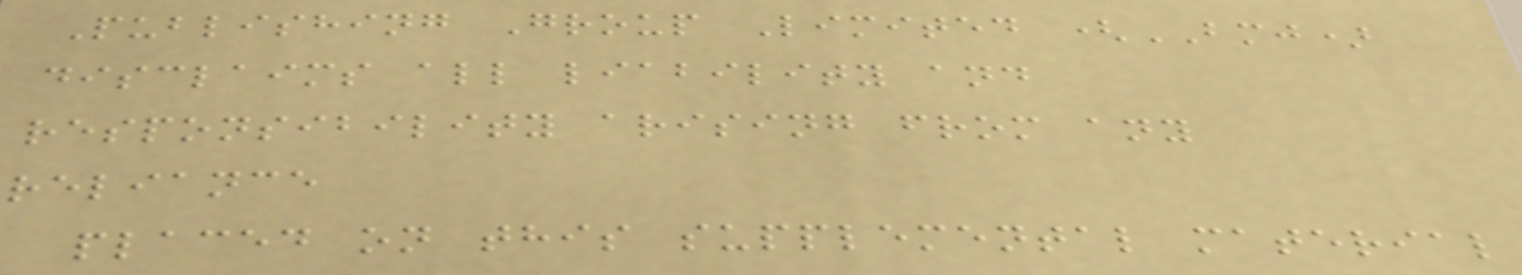Publishing Group Limited (BMJ)
disclaims all liability and
responsibility arising from any
reliance
placed on this supplemental material
